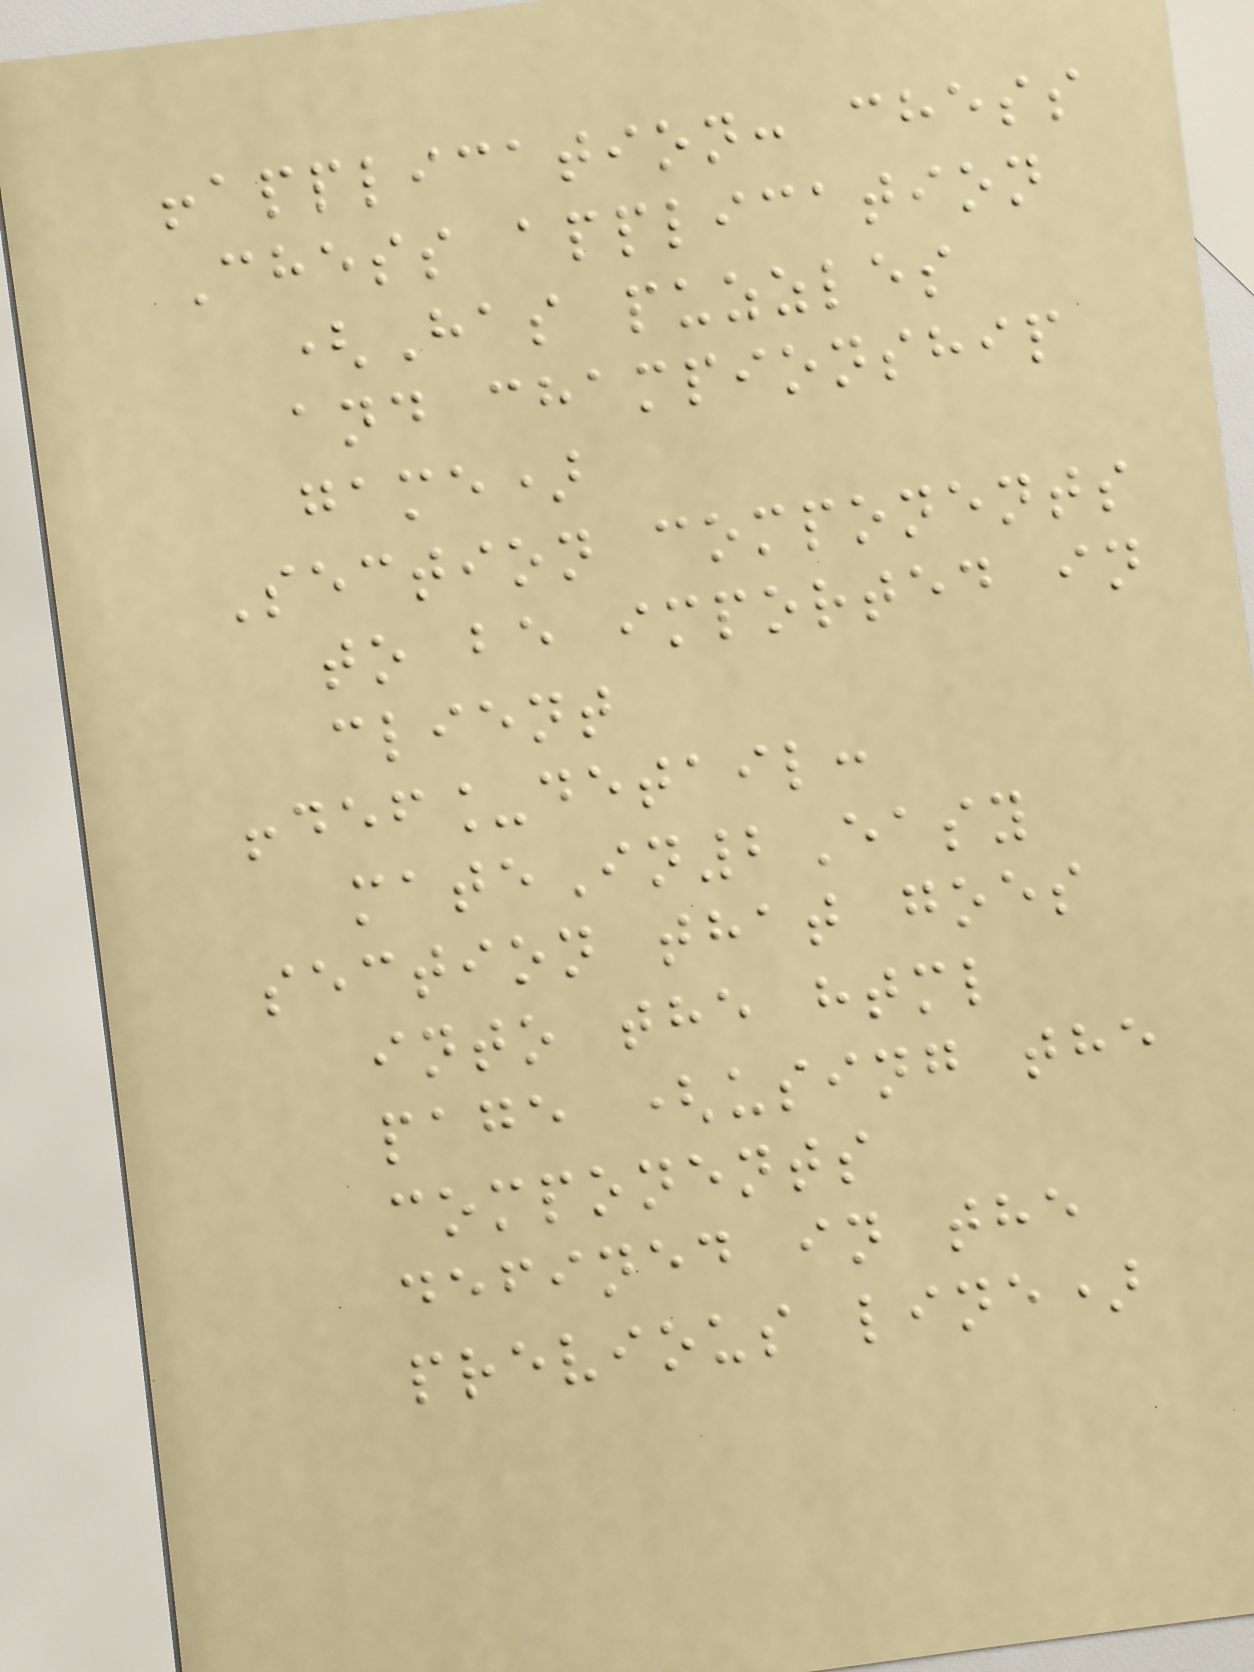!application: chess
Chess application
(Has puzzles
and championship
game)
Section components
to be imported in
client
!def_detail:
mateIn2Easy
section that goes
into the html
page (using the
components
defined in the
previous line)
